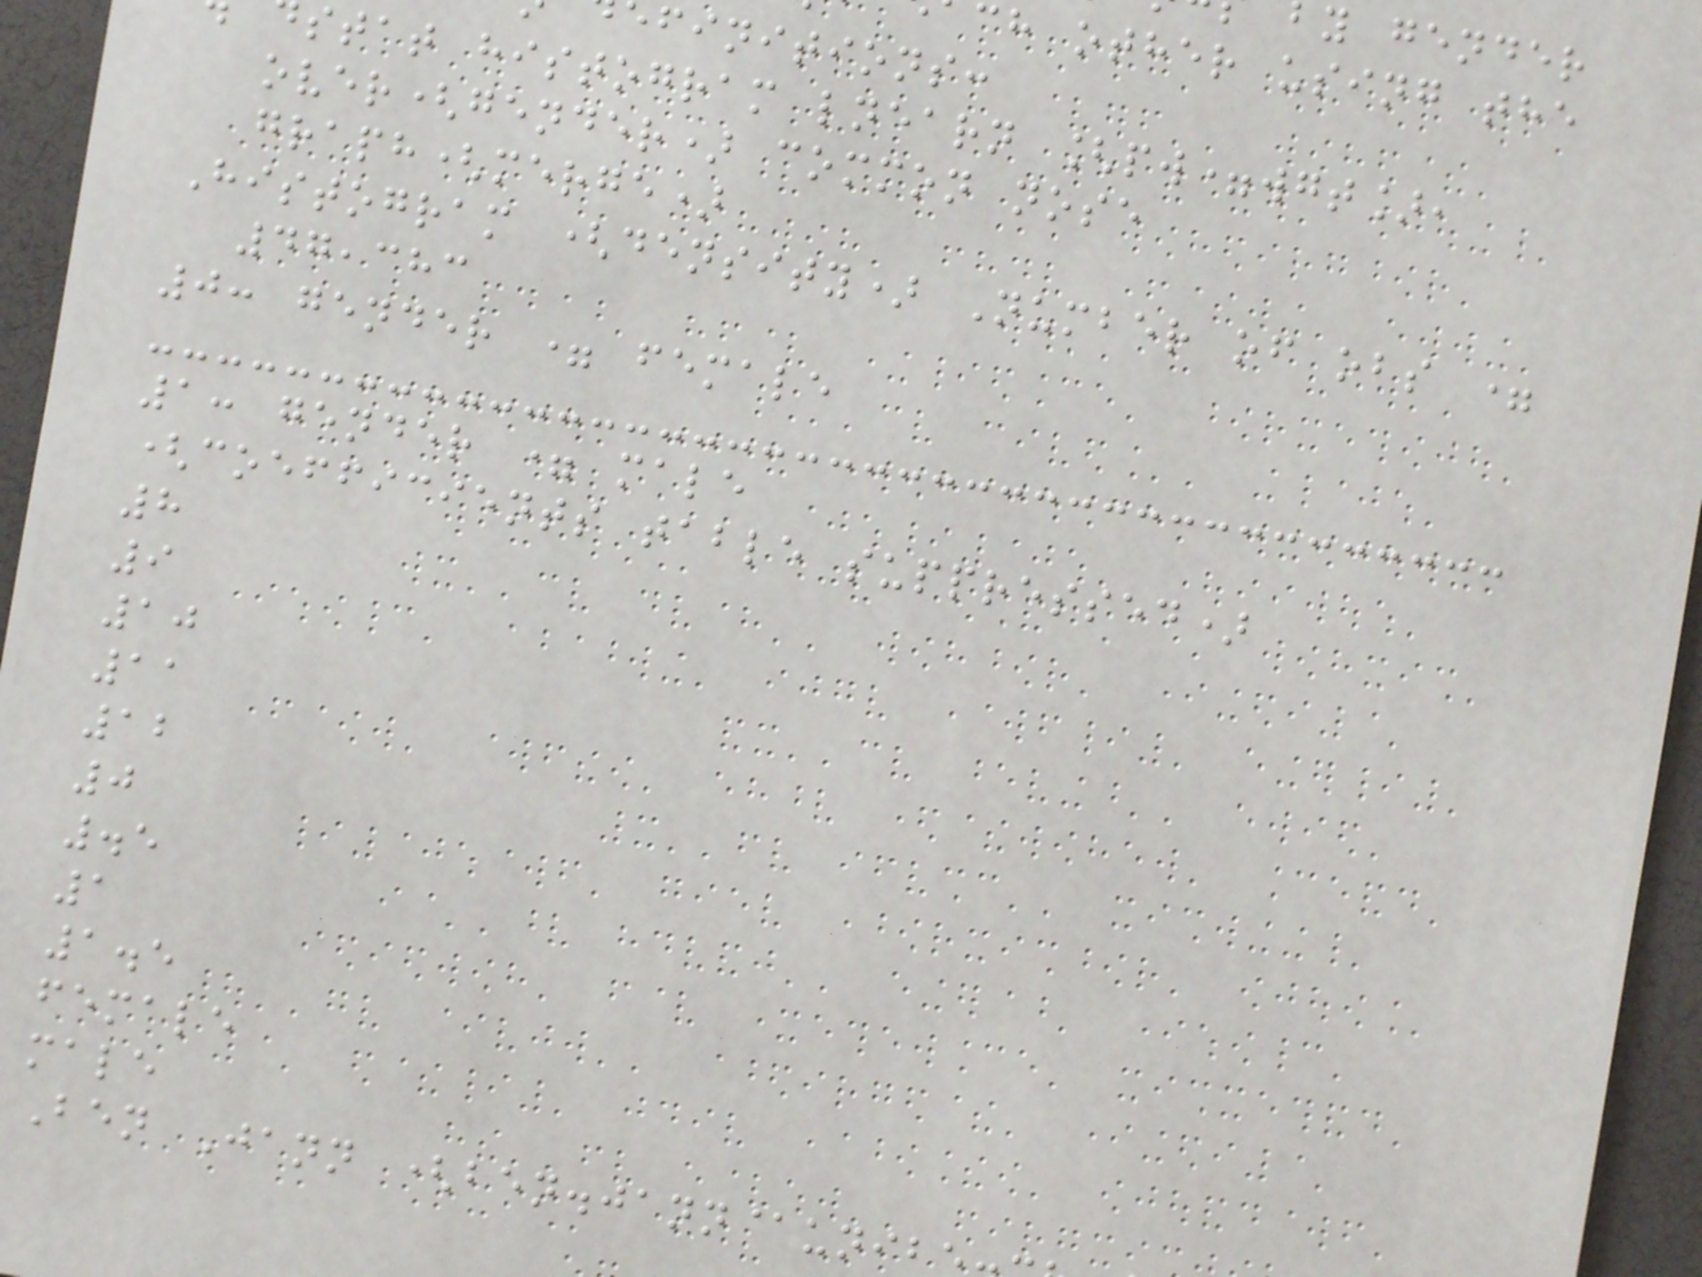ch other using the
finitions:
stat histogram lnearn [pw=wgt],
over(gender) common nose
graph(merge)
Histogram (density) Number of obs =
47,383
0: gender = female
1: gender = male
(coefficients table suppressed)
8
9
10
11
12
0
.5
1
1.5
female
male
Ben Jann (ben.jann@unib
